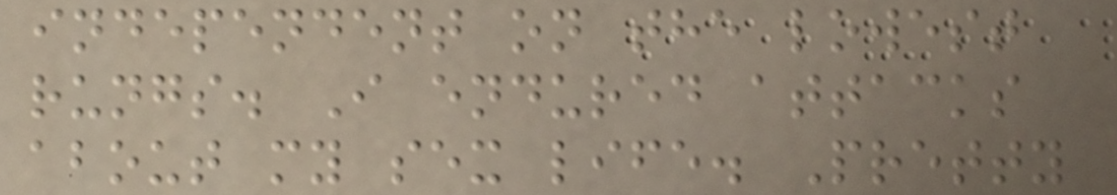independent on the lowest
rungs. I endured attacks
about my sex life. Pretty
